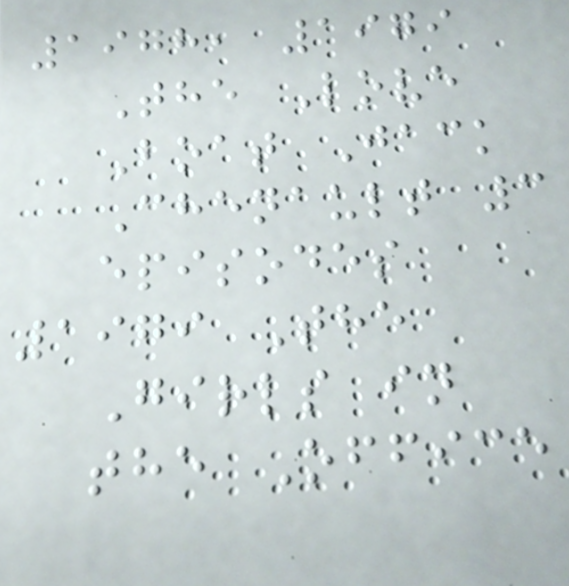1978, 1979
The Love
Boat Jack
Chenault 3
episodes
1979 The
Girls in
the Office
